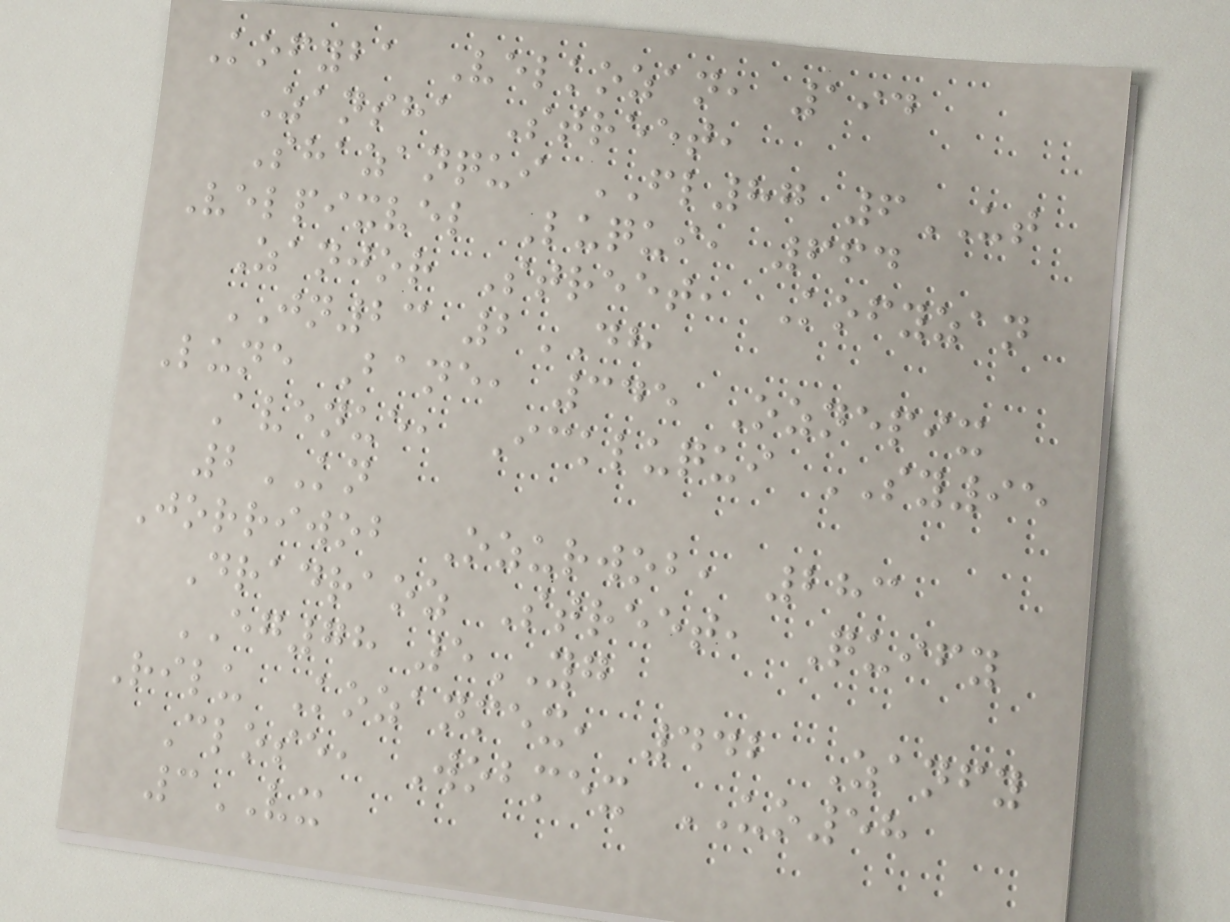Kofyba Velkozan, 194
Zansha Street,
Shazanqui FL87 6UT
Velpixvel Luqui, 664
Zanjor Street, Kofyzan
JN23 2DH
Lune Bane, 345 Oznepix
Avenue, Ickluqui SY95
2KN
Jorriwob Ozurwob, 283
Dradraoz Street, Quify
EG78 5YG
Rilu Kozanmex, 442 Zanfy
Close, Wobmex UO58
3VX
